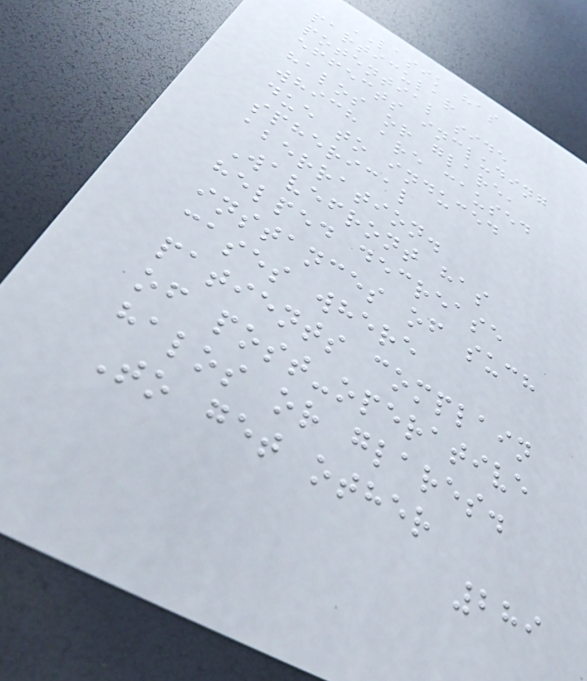LASIK has
particular
potential side
effects including
halos or glare,
which are caused
due to induced
spherical
aberration.
Wavefront has
helped decrease
instances of such
cases where
patients complain
of post-operative
halos or glares.
To get other
289
